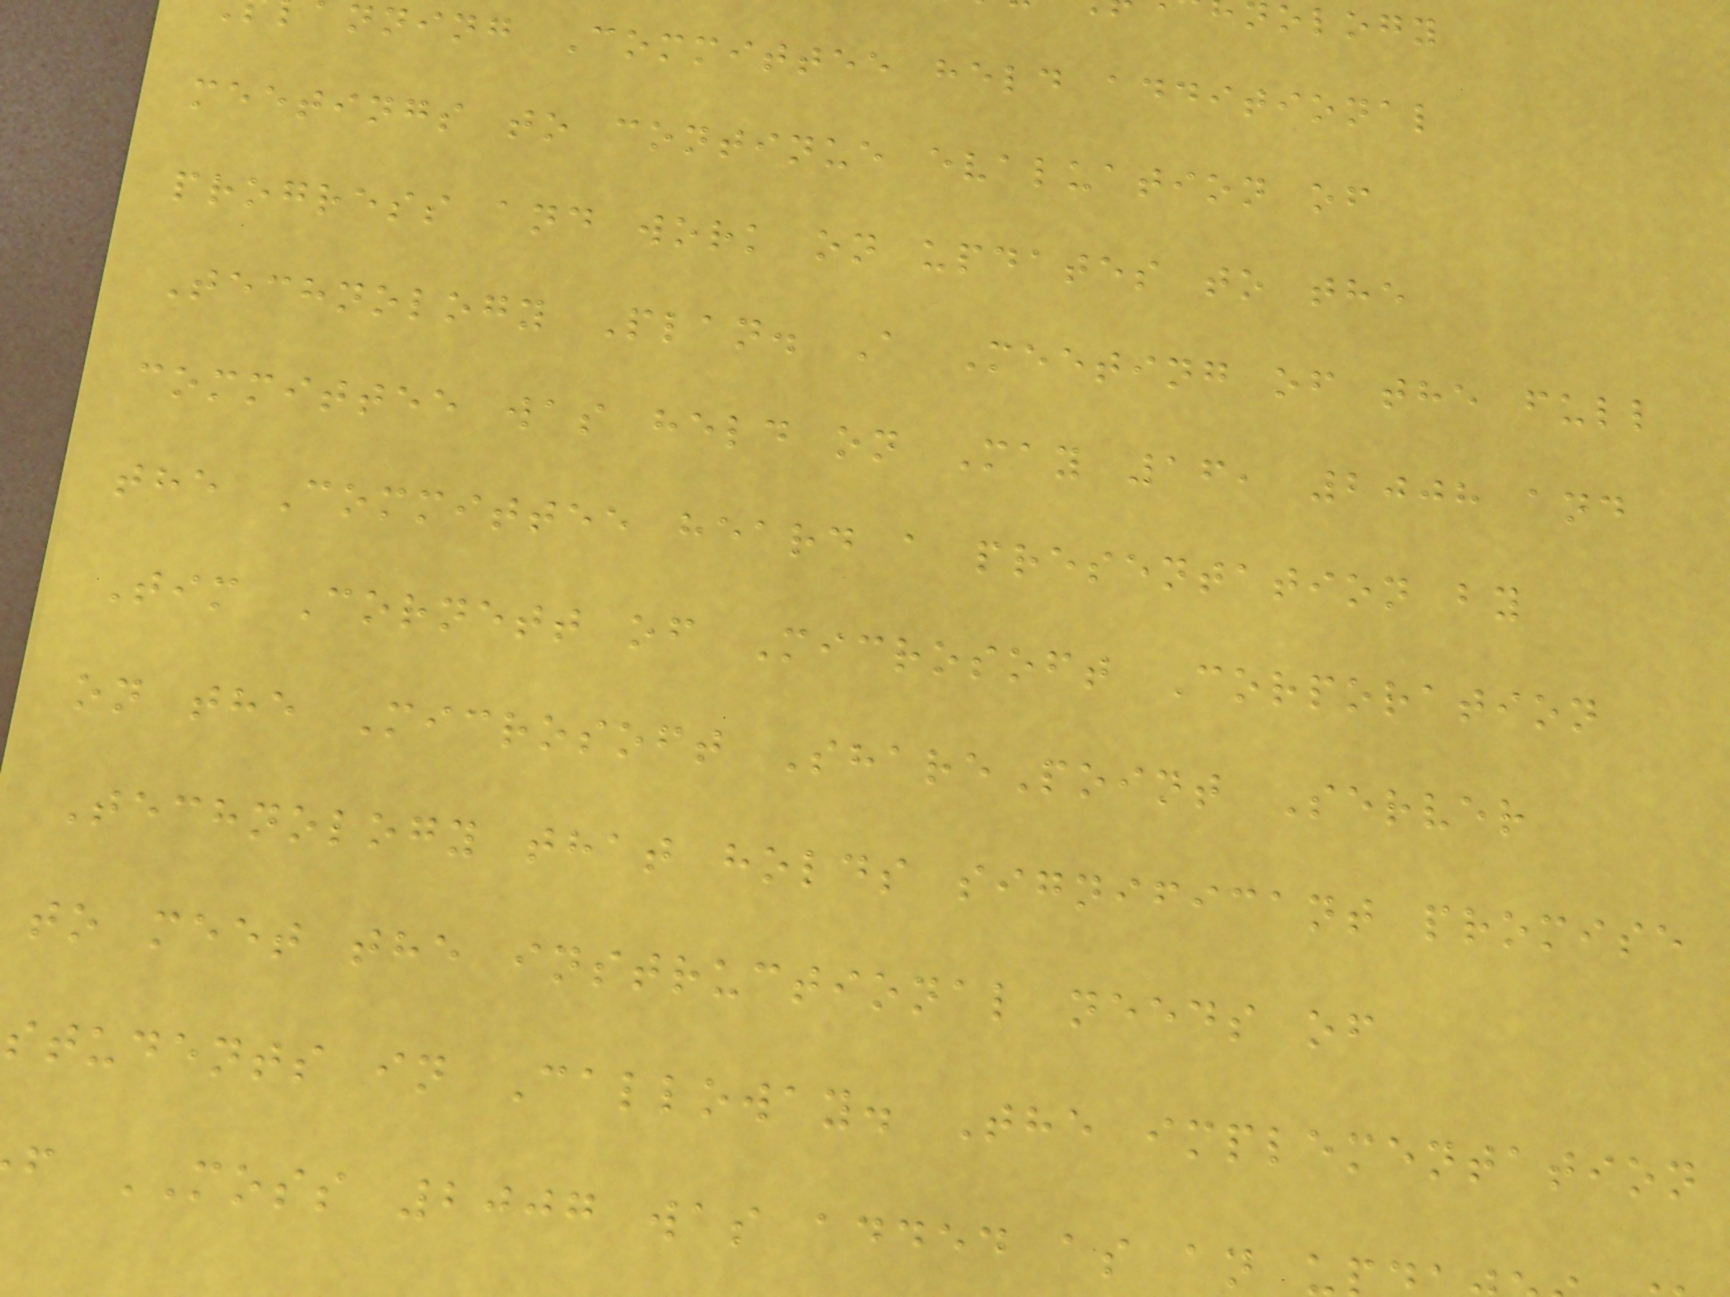nning Committee held additional
meetings to continue evaluation of
progress and work on updates to the
Technology Plan. A Meeting of the full
committee was held on May 16, 2008 and
the Committee heard a presentation by
Tim Cornett of Microsoft Corporation
on the Microsoft SharePoint Server
Technology that holds significant promise
to meet the instructional needs of
students in Calloway. The implementation
f MOSS 2007 was added as an
